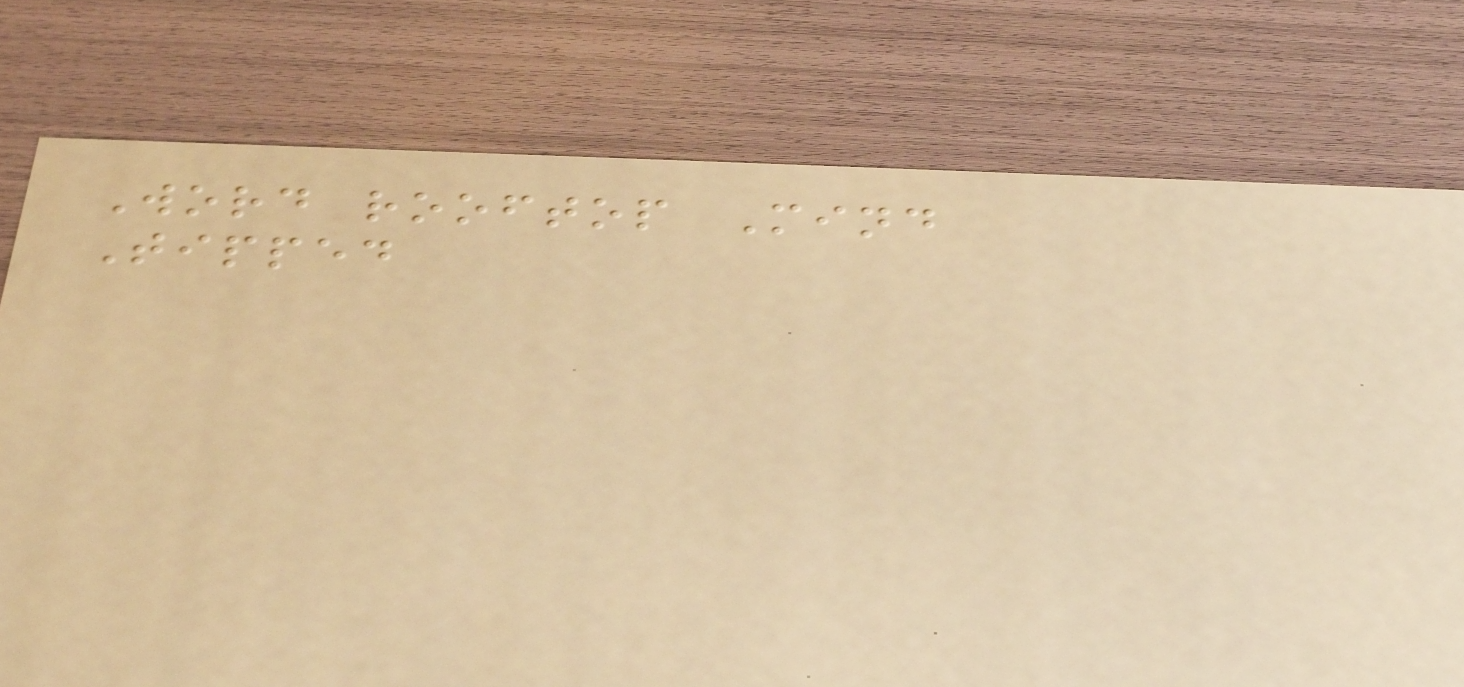Word rooftop Mind
Tipped
